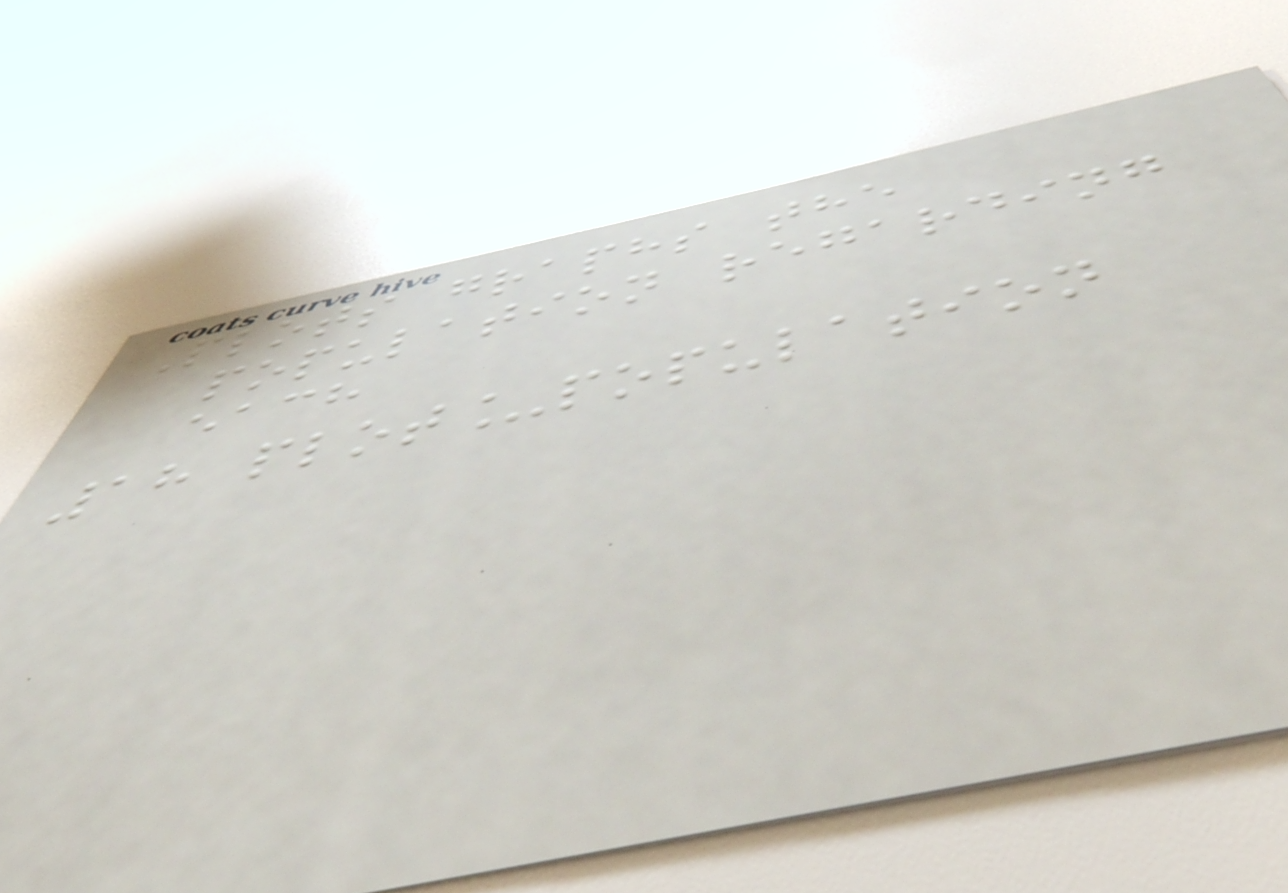Plots graphs the
population regarding
each
18 plot_population
